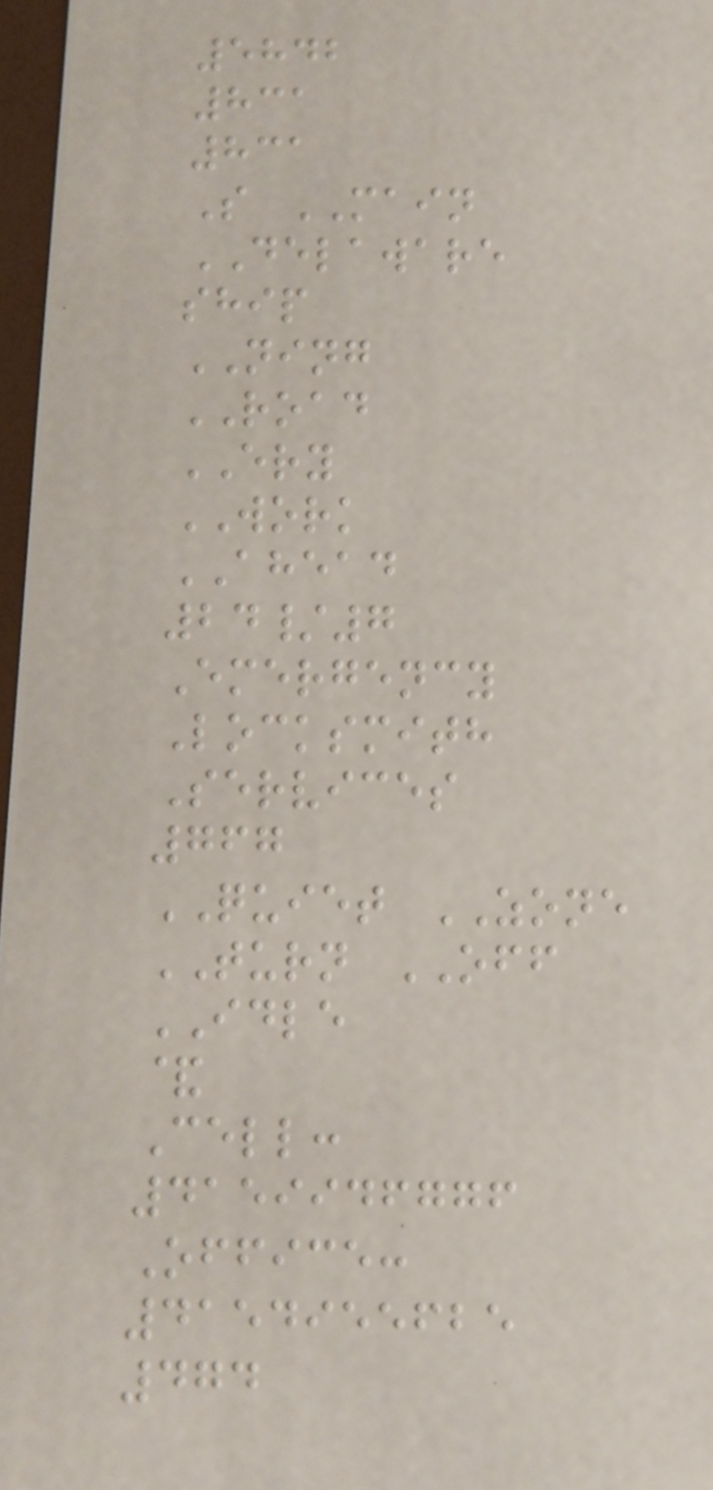5842
831
831
S MAIN
DELAWARE
ship
NING
ROAD
ERY
WORK
AHEAD
24/7
Emergency
Locksmith
Services
767
QUIET ZONE
TURN OFF
IDLE
&
Cell:
4159946776
Office:
4154955625
474
